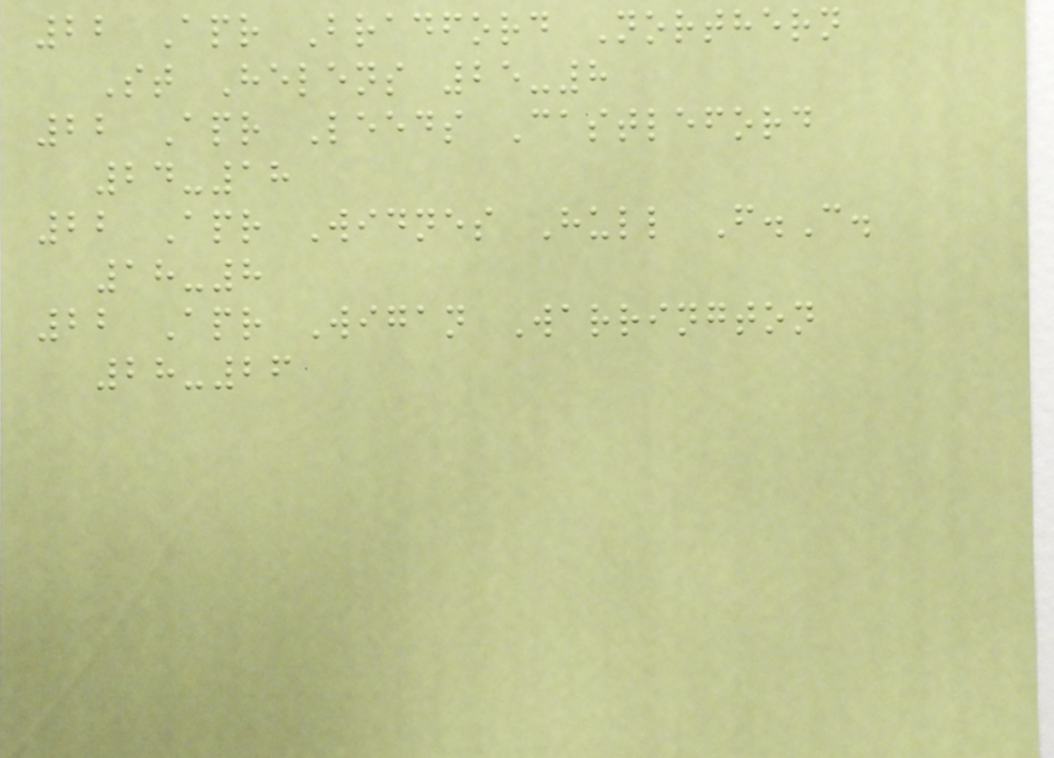22 Apr Bradford Northern
St Helens 25-8
22 Apr Leeds Castleford
24-18
22 Apr Widnes Hull F.C.
18-8
22 Apr Wigan Warrington
28-26
